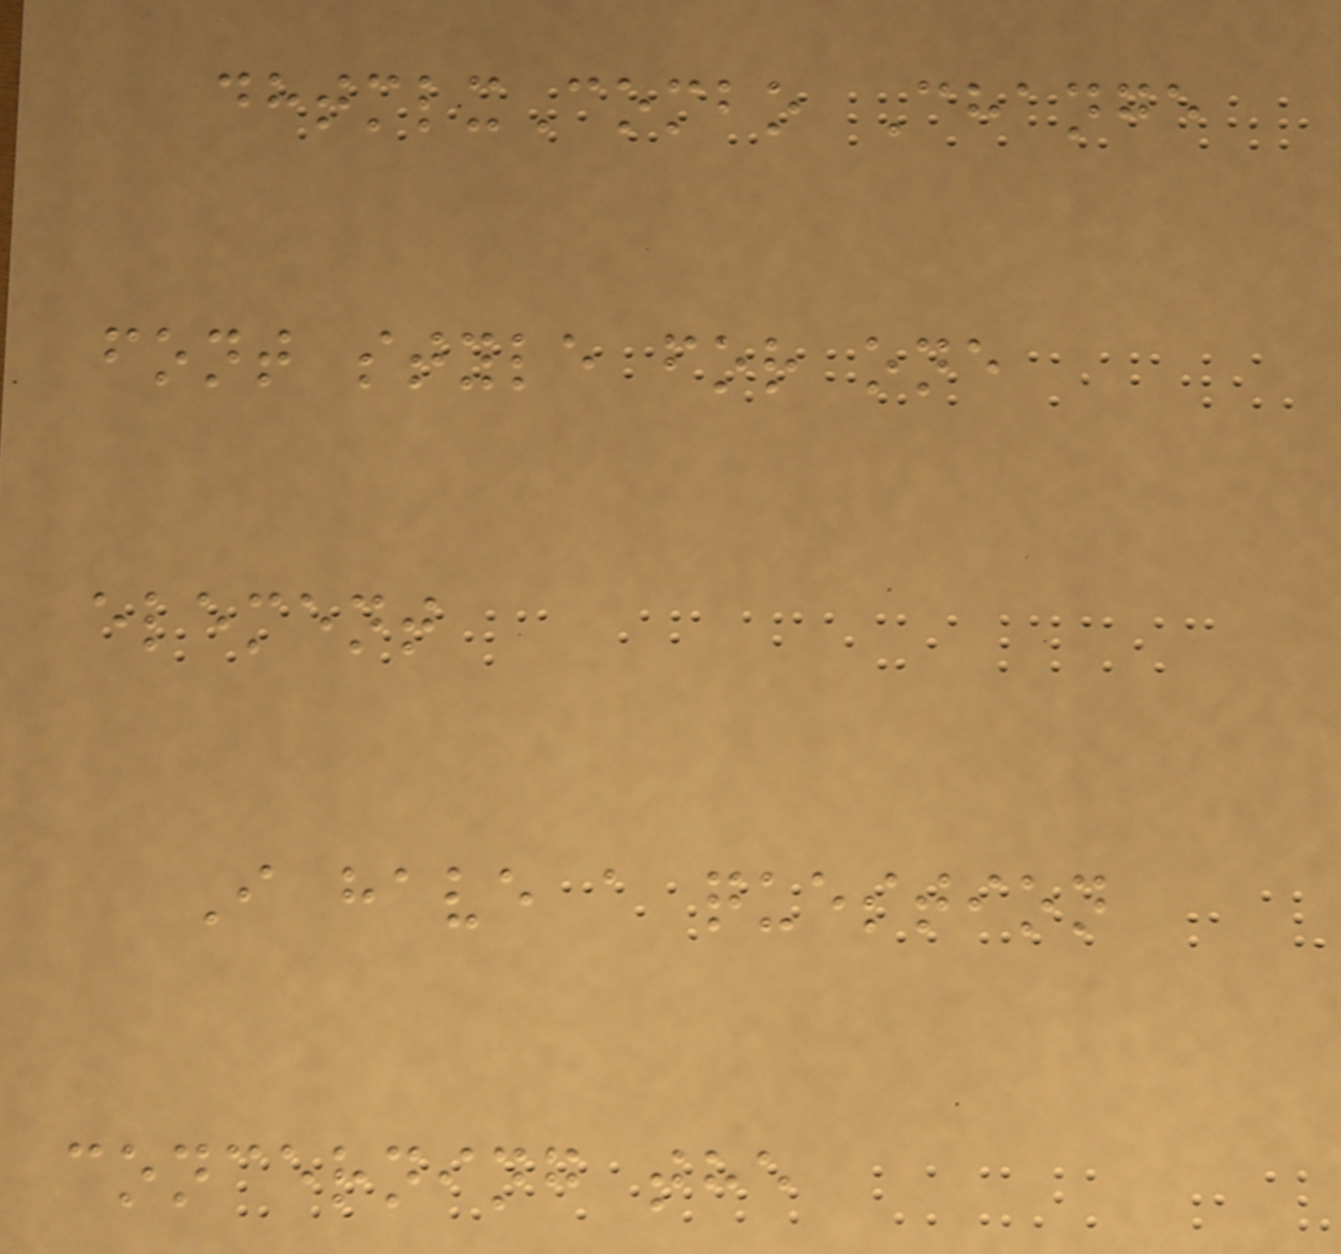dhtmlxCombo Change
font style for one
element
I have a question
concerning the
